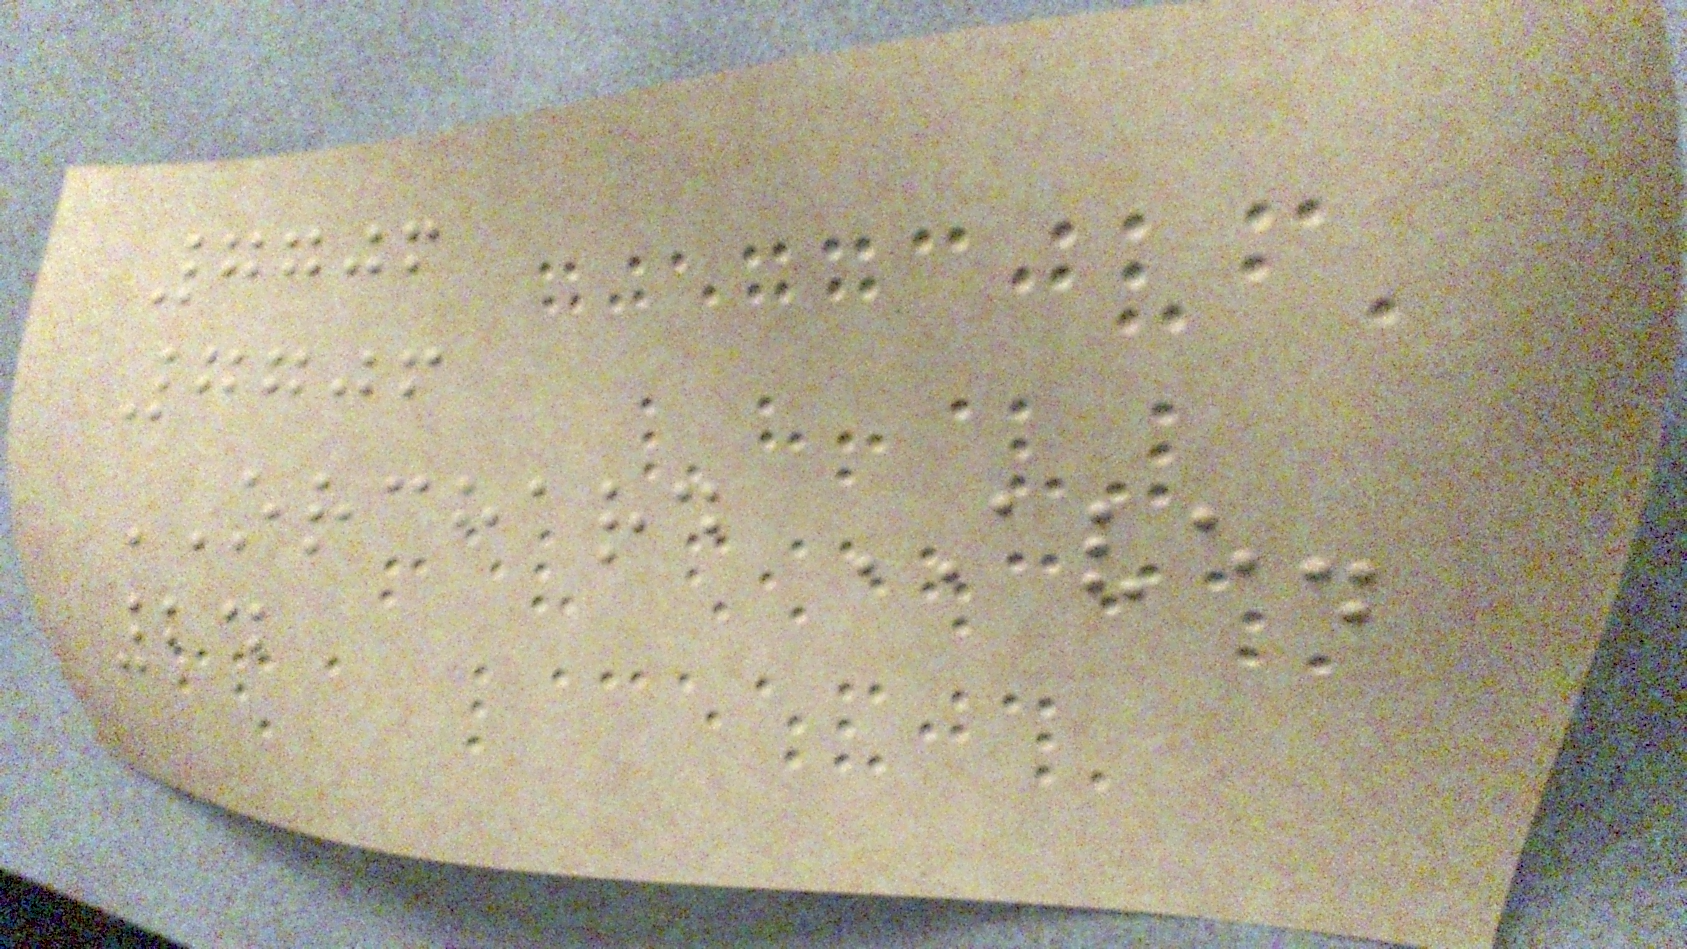7706
7706
ORCHARD AVE.
24
